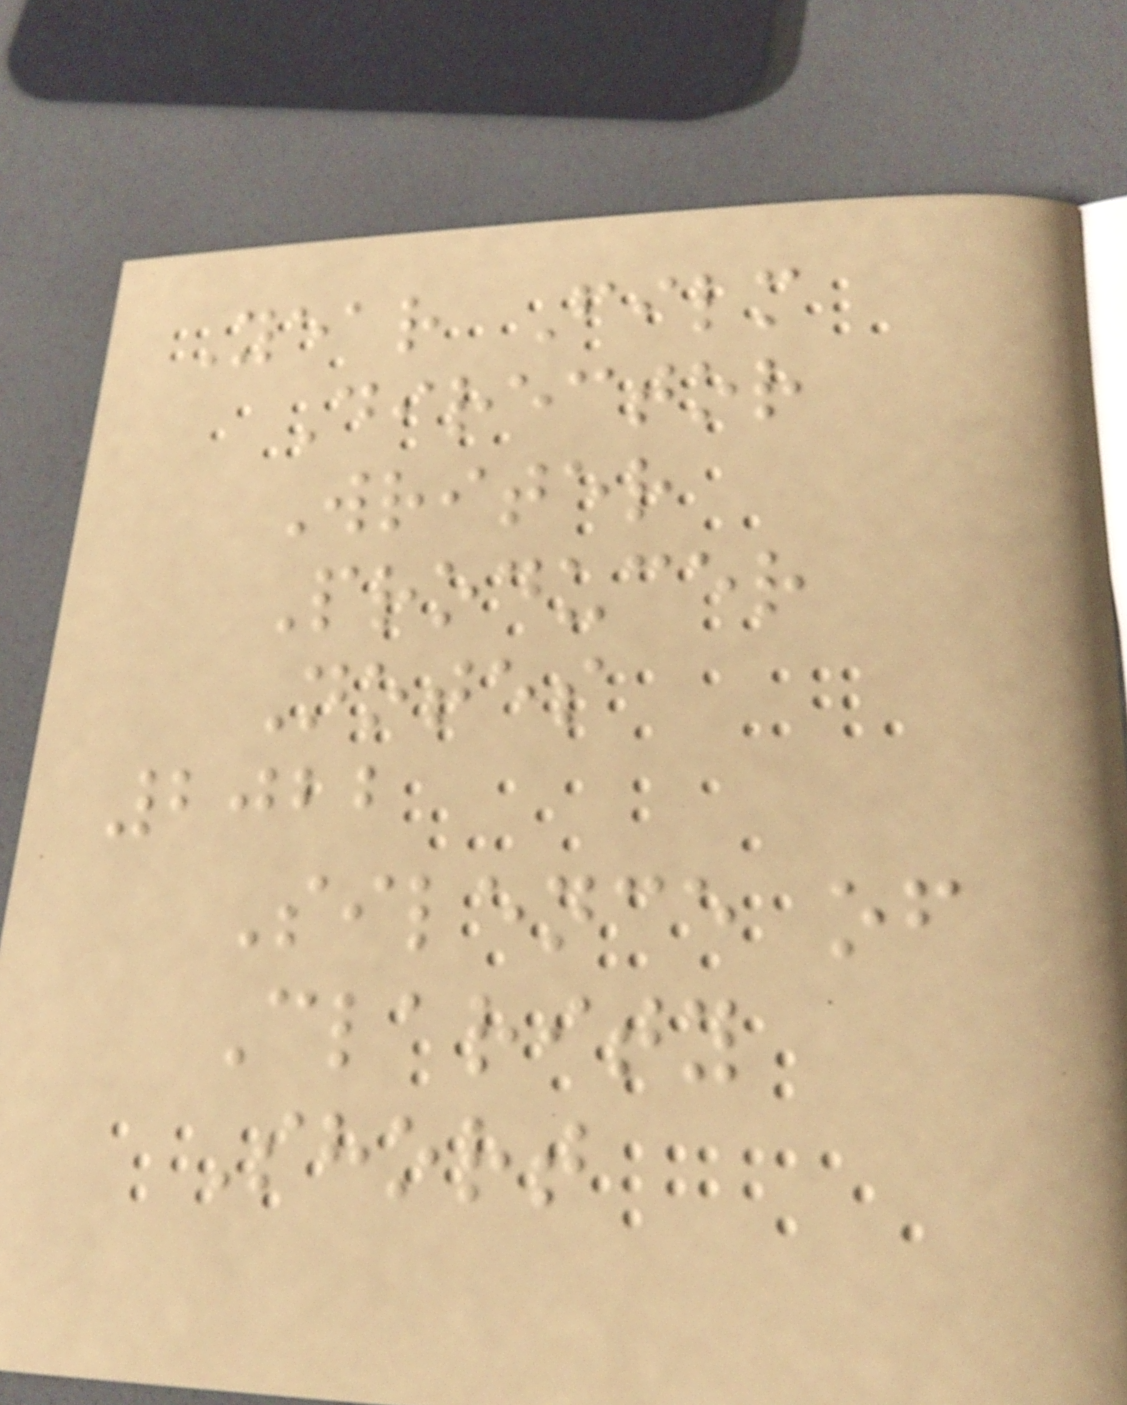Year Film
Director
Writer
Producer
Notes
2022
Silence of
Clarity
Short
